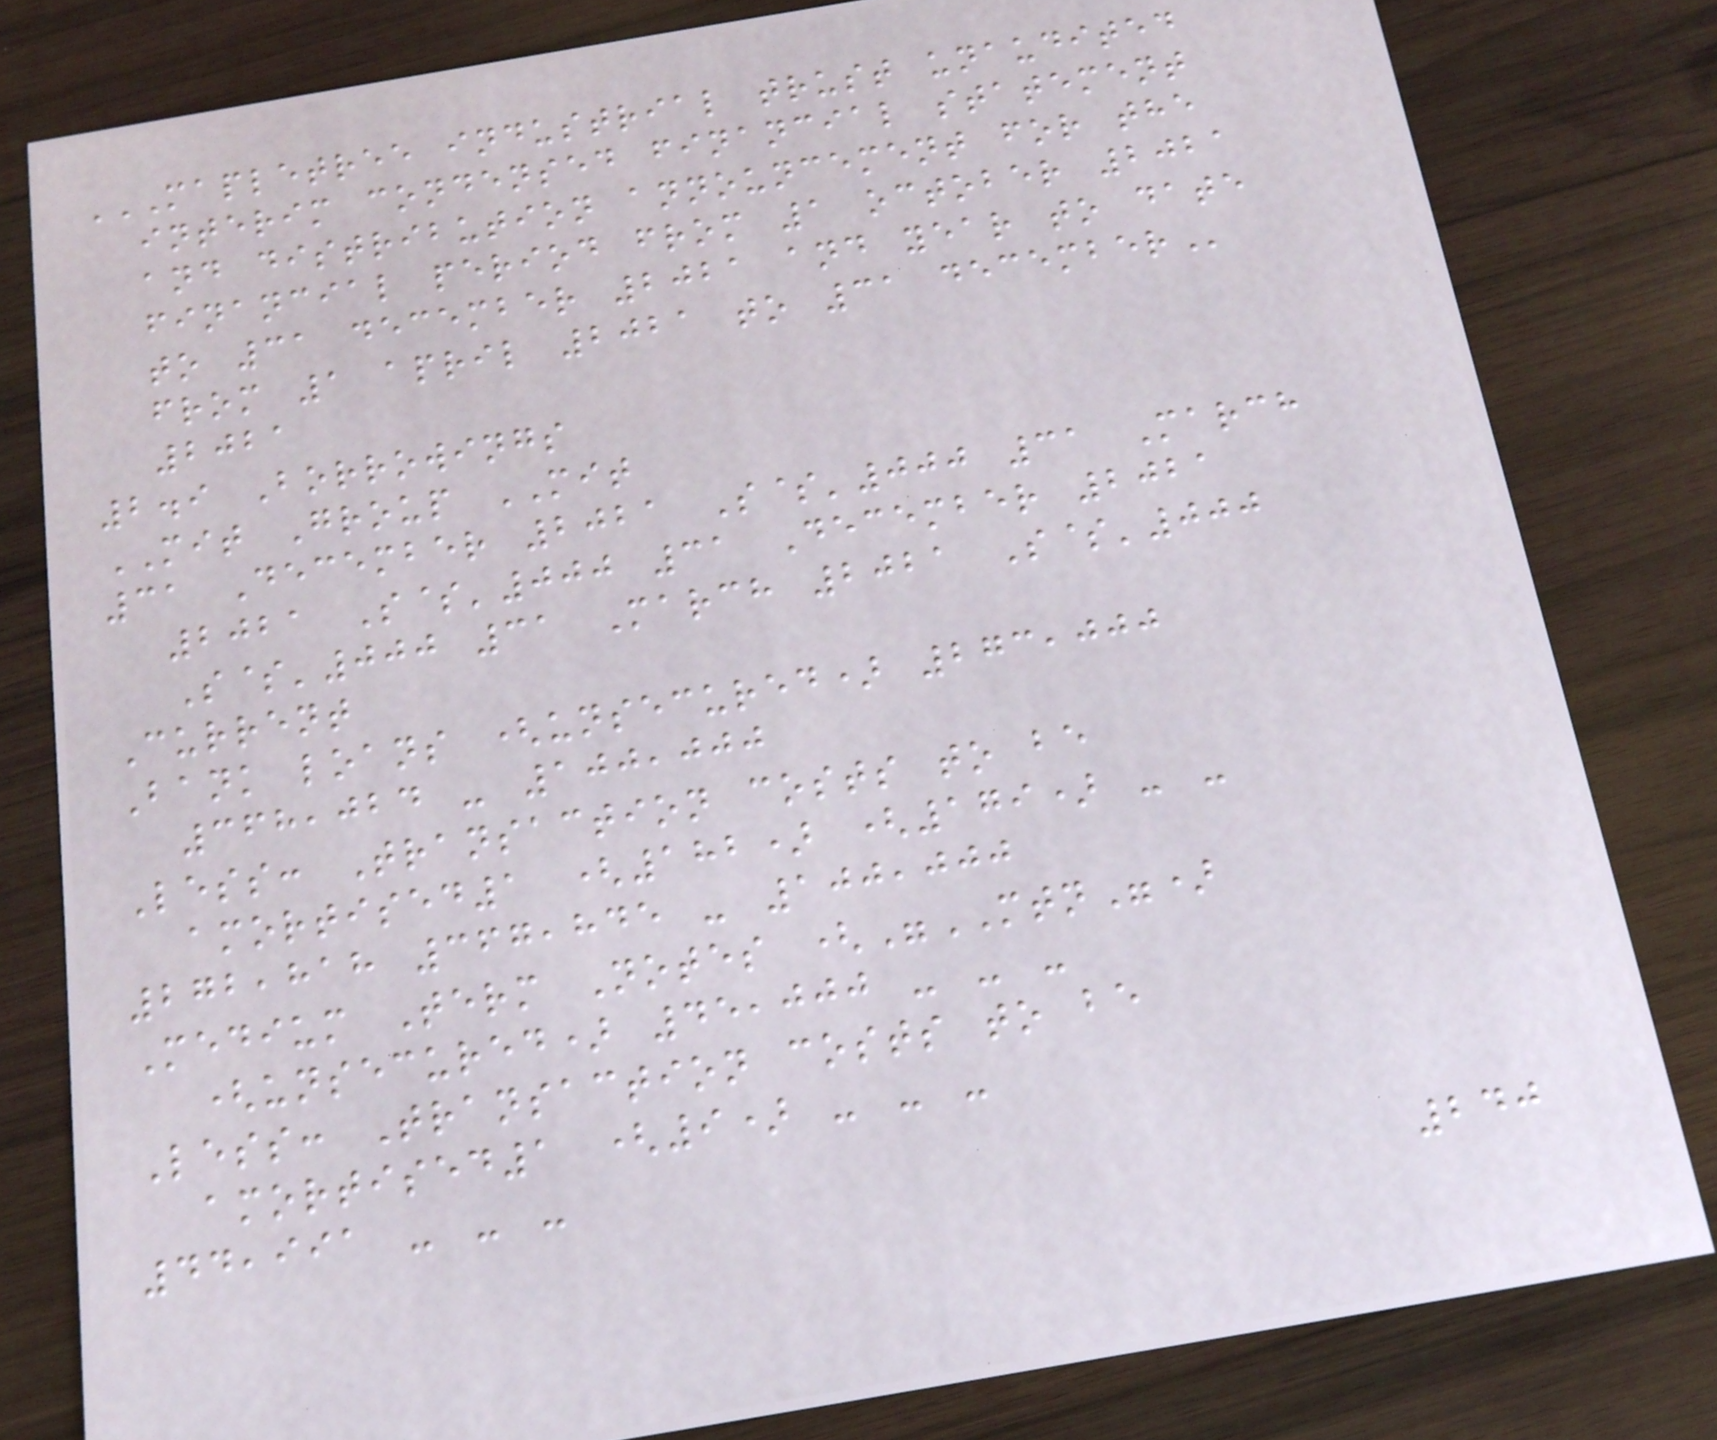MAPLETREE INDUSTRIAL TRUST UNAUDITED
INTERIM CONDENSED FINANCIAL STATEMENT
AND DISTRIBUTION ANNOUNCEMENT FOR THE
FINANCIAL PERIOD FROM 1 OCTOBER 2021
TO 31 DECEMBER 2021 AND YEAR TO DATE
FROM 1 APRIL 2021 TO 31 DECEMBER
2021
2.9 Borrowings
MIT Group MIT
31 December 2021 S$'000 31 March
2021 S$'000 31 December 2021
S$'000 31 March 2021 S$'000
Current
Bank loans (unsecured) 273,000
368,024 - 100,000
Less: Transaction costs to be
amortised1 (182) (179) - -
272,818 367,845 - 100,000
Medium Term Notes ("MTN")
(unsecured) 45,000 - - -
Less: Transaction costs to be
amortised1 (9) - - -
44,991 - - -
240
